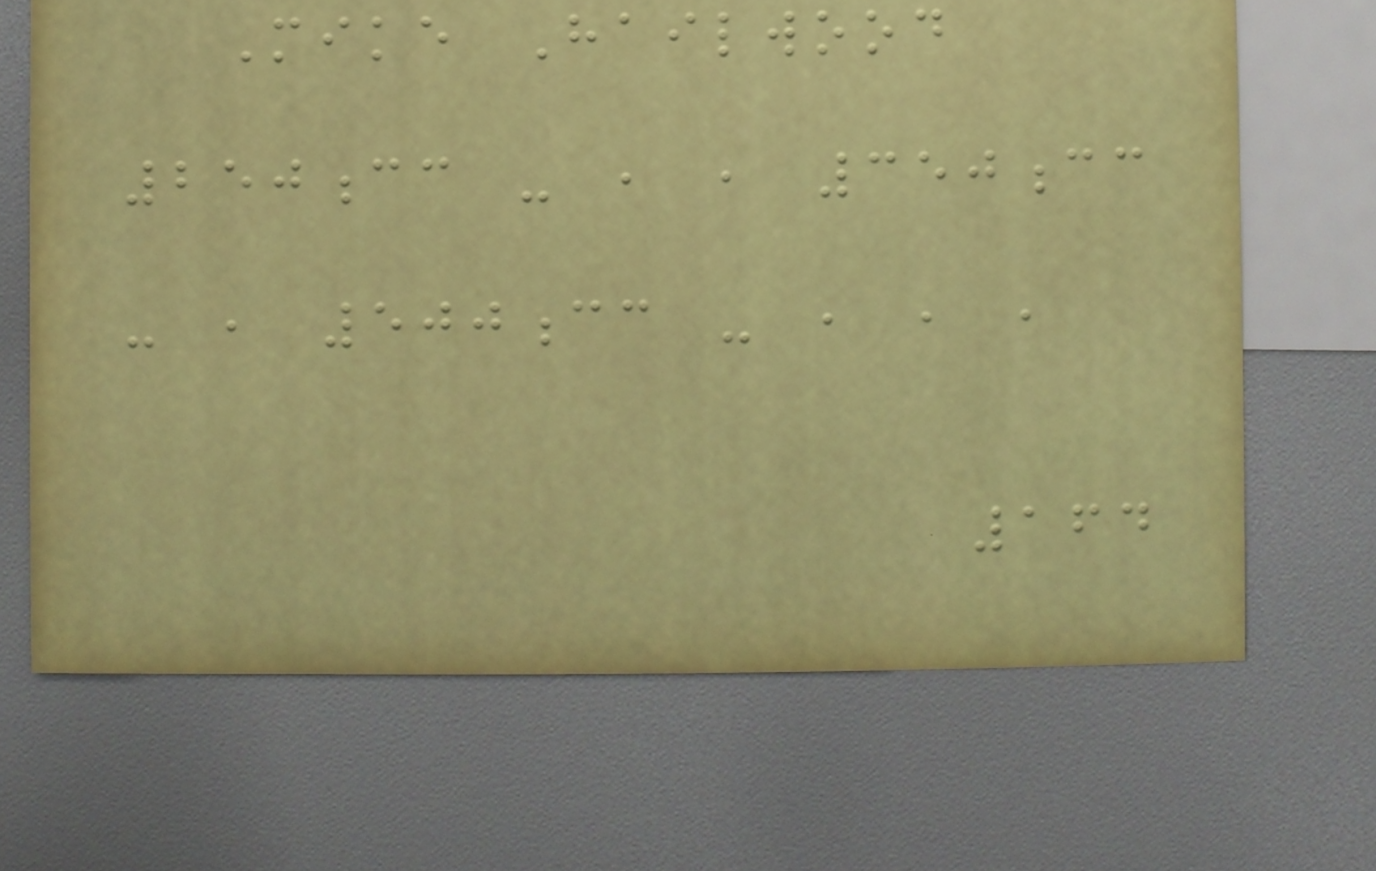Mike Hailwood
250cc - , , 350cc
- , 500cc - , , ,
164
